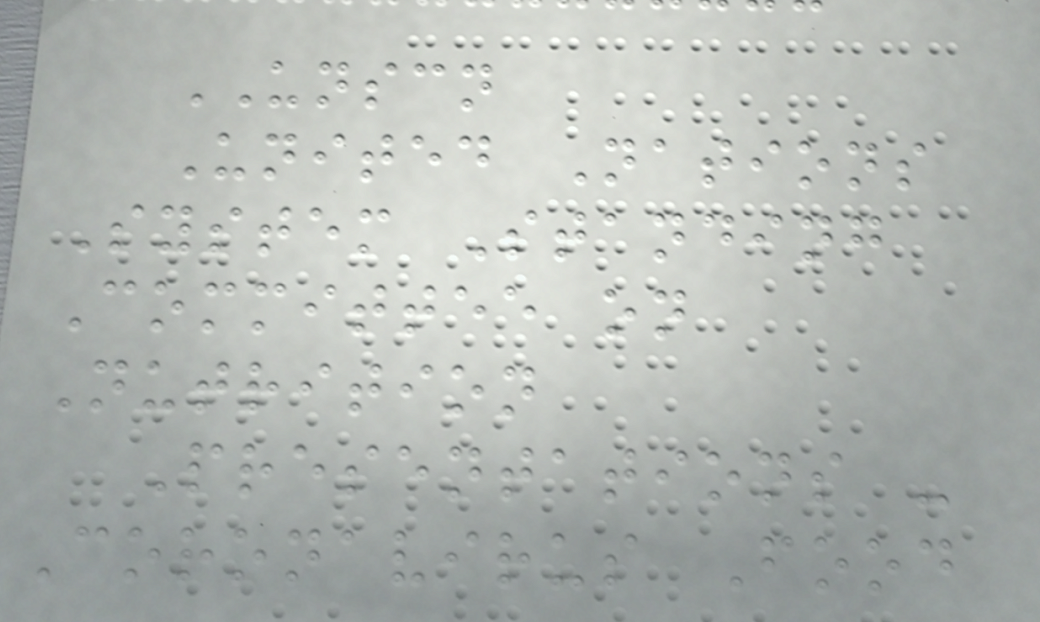UNSCN
United Nations
System Standing
Committee on
Nutrition
Presentations -
Coronavirus Food
